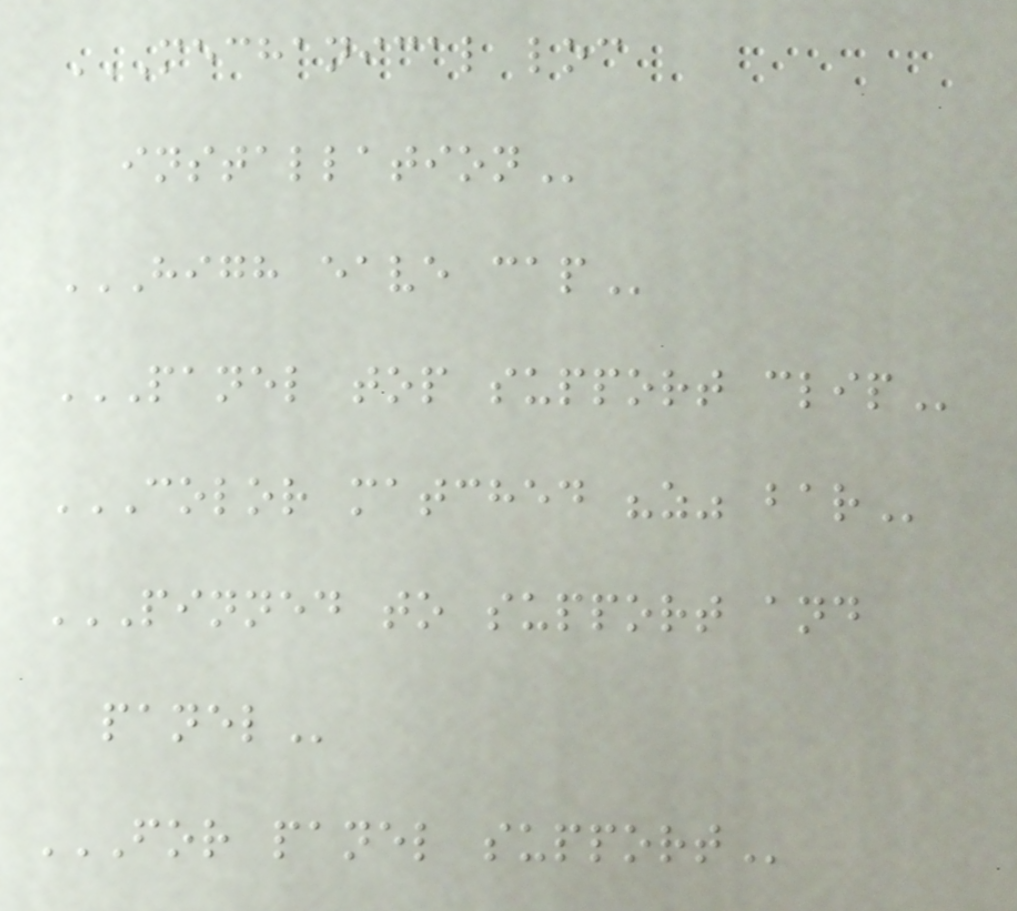MECHANICAL LOC
INSTALLATION
HIGH EAVE CAP
PANEL TOP SUPPORT CLIP
COLOR MATCHED "Z" BAR
PINNED TO SUPPORT AND
PANEL
FOR PANEL SUPPORT
